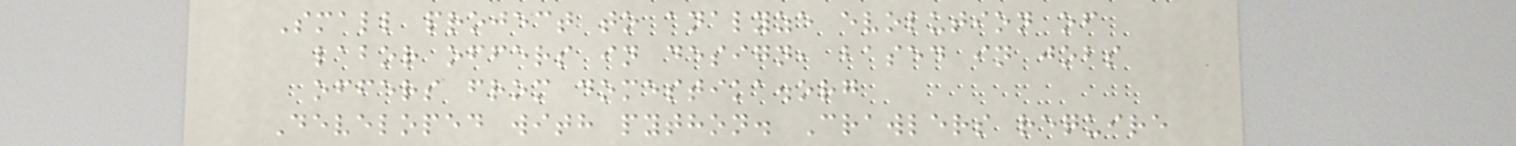Small project to analyze evolution of
labor offers in design, based in jobs
offers from domestika.org
Developed with python. Crawlers require
